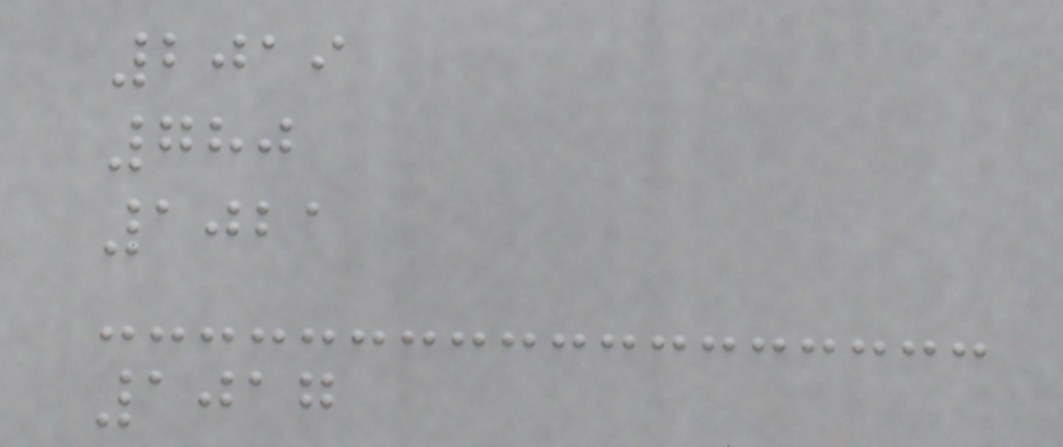2019
780
1021
1017
